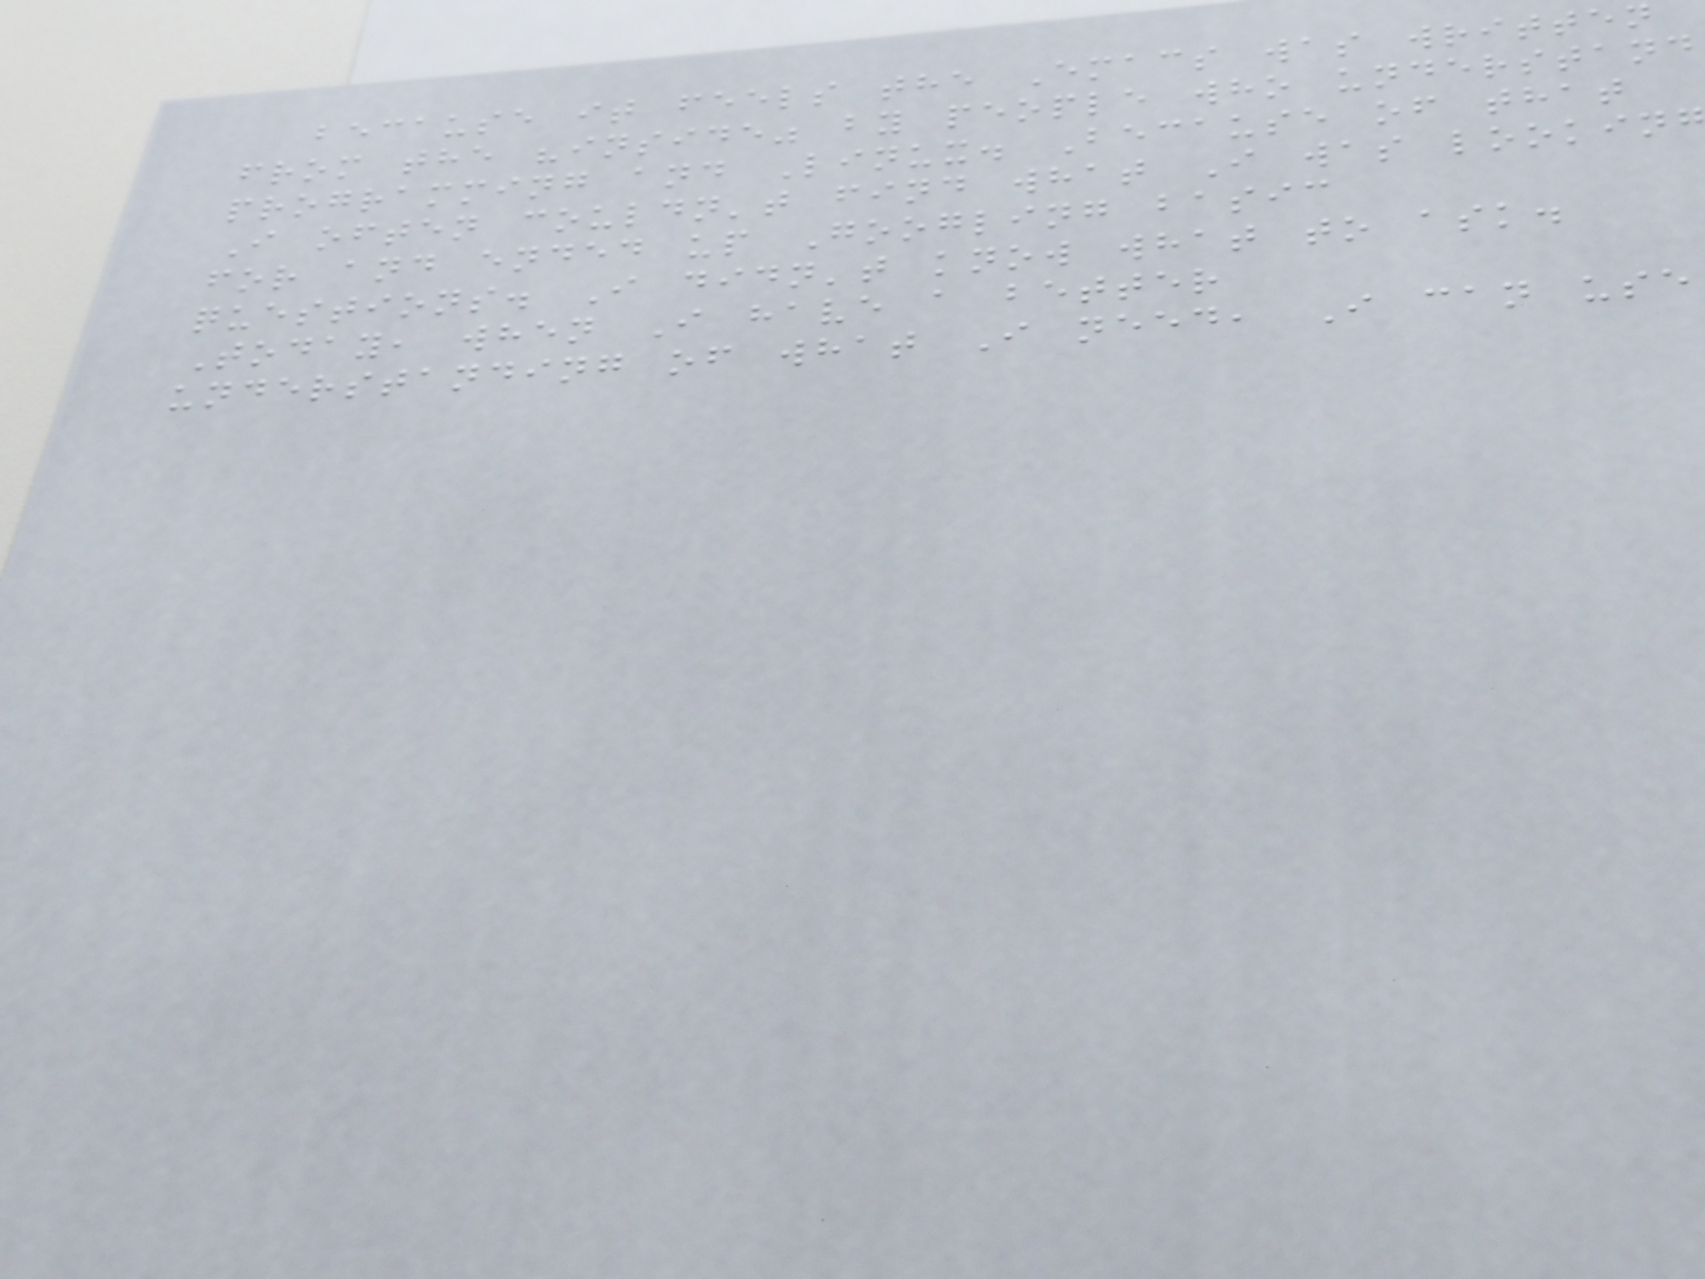because it feels the Emacs was written
from the "inside" by people who understand
programming and Linux. Because of that
I often couldn't find what I was lookin
for and ended up Googling basic
questions. I didn't know what to ask.
Today, when I have a better
understanding of what I need, I can use
